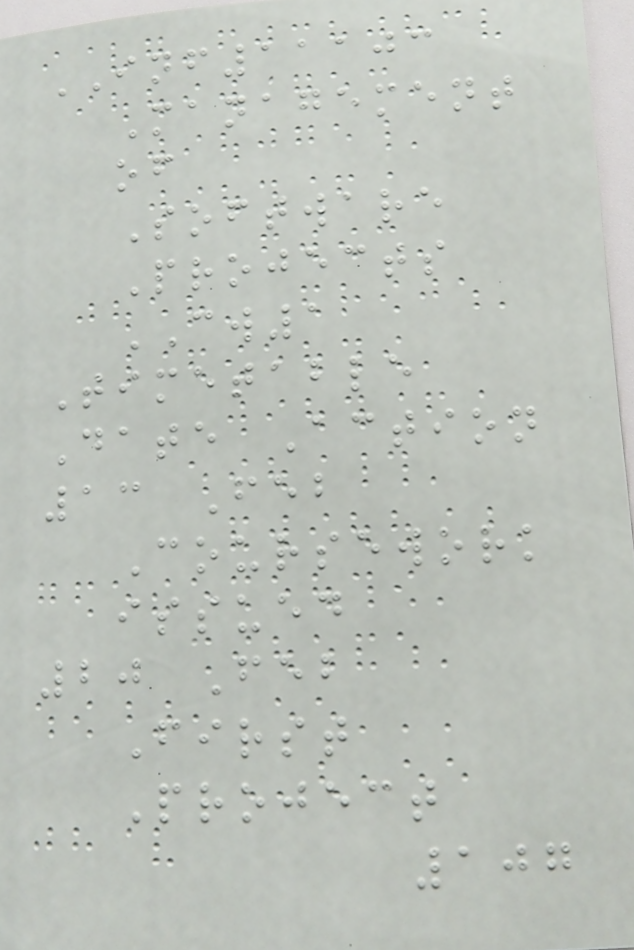INF11103
Management
of
Software
Projects
CW1
Timetable
Date Action
13 Feb
Coursework
issued
20 Feb
First
Project
107
